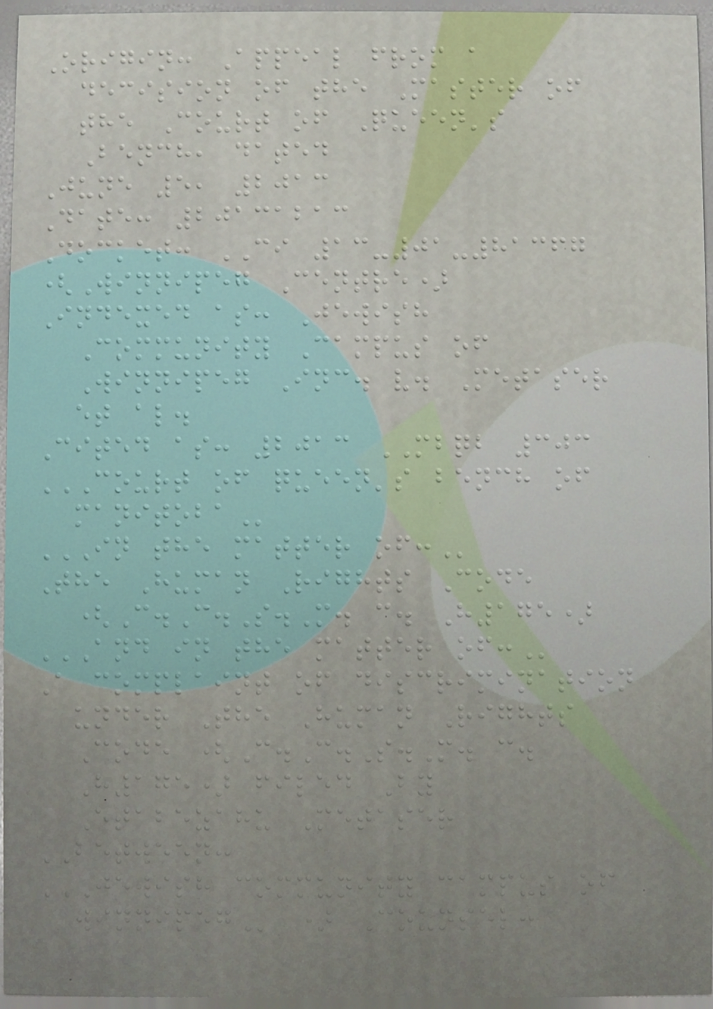Origin: Appeal from a
decision of the Master of
the Court of Queen's
Bench, dated
June 5, 2013
Date: 20131213
Docket: CI 13-01-81367
(Winnipeg Centre)
Indexed as: Jewish
Community Campus of
Winnipeg Inc. v. Metaser
et al.
Cited as: 2013 MBQB 303
COURT OF QUEEN'S BENCH OF
MANITOBA
IN THE MATTER OF:
The Human Rights Code
(C.C.S.M. c. H175)
AND IN THE MATTER OF:
A complaint of discrimination
under The Human Rights
Code (C.C.S.M. c.
H175) filed By
Etabezahu Metaser
BETWEEN:
JEWISH COMMUNITY CAMPUS OF
WINNIPEG ) Counsel:
